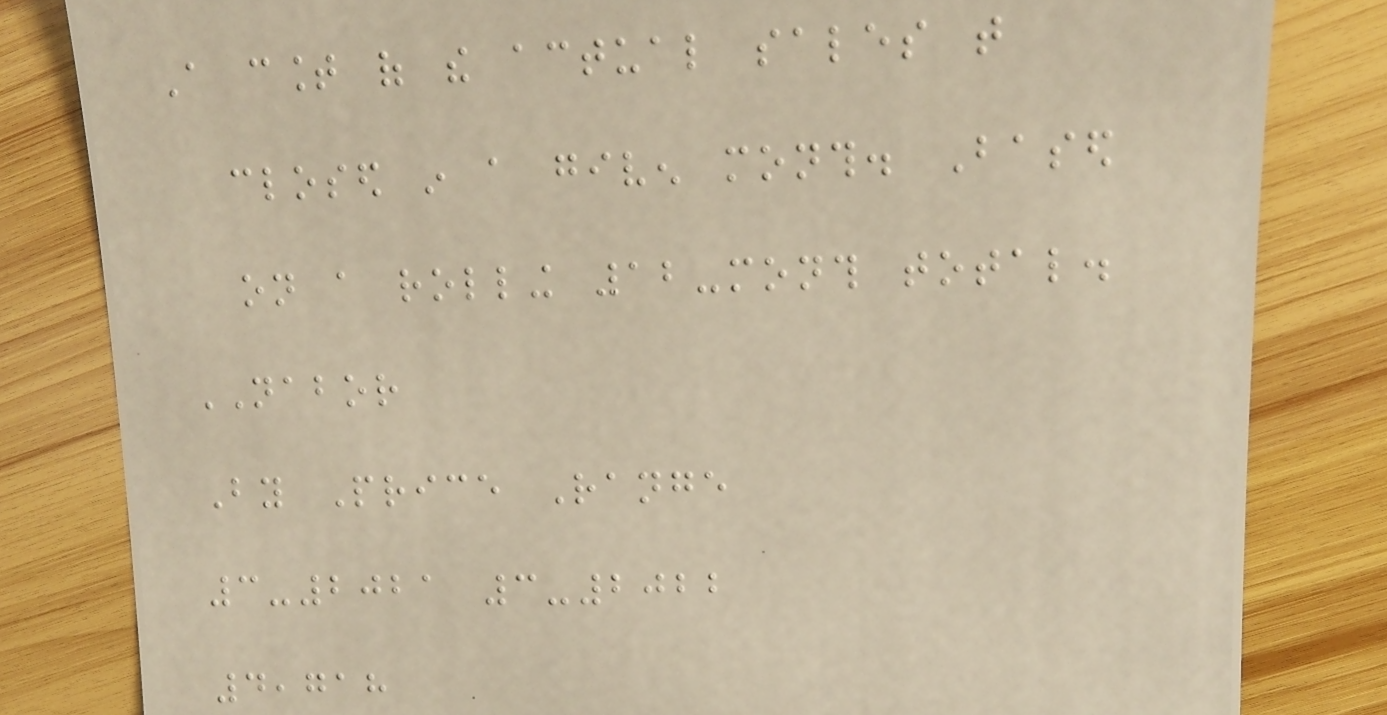A count of the actual sales that
closed in a given month. Based
on a rolling 12-month total.
NABOR
By Price Range
3-2021 3-2022
4,718
